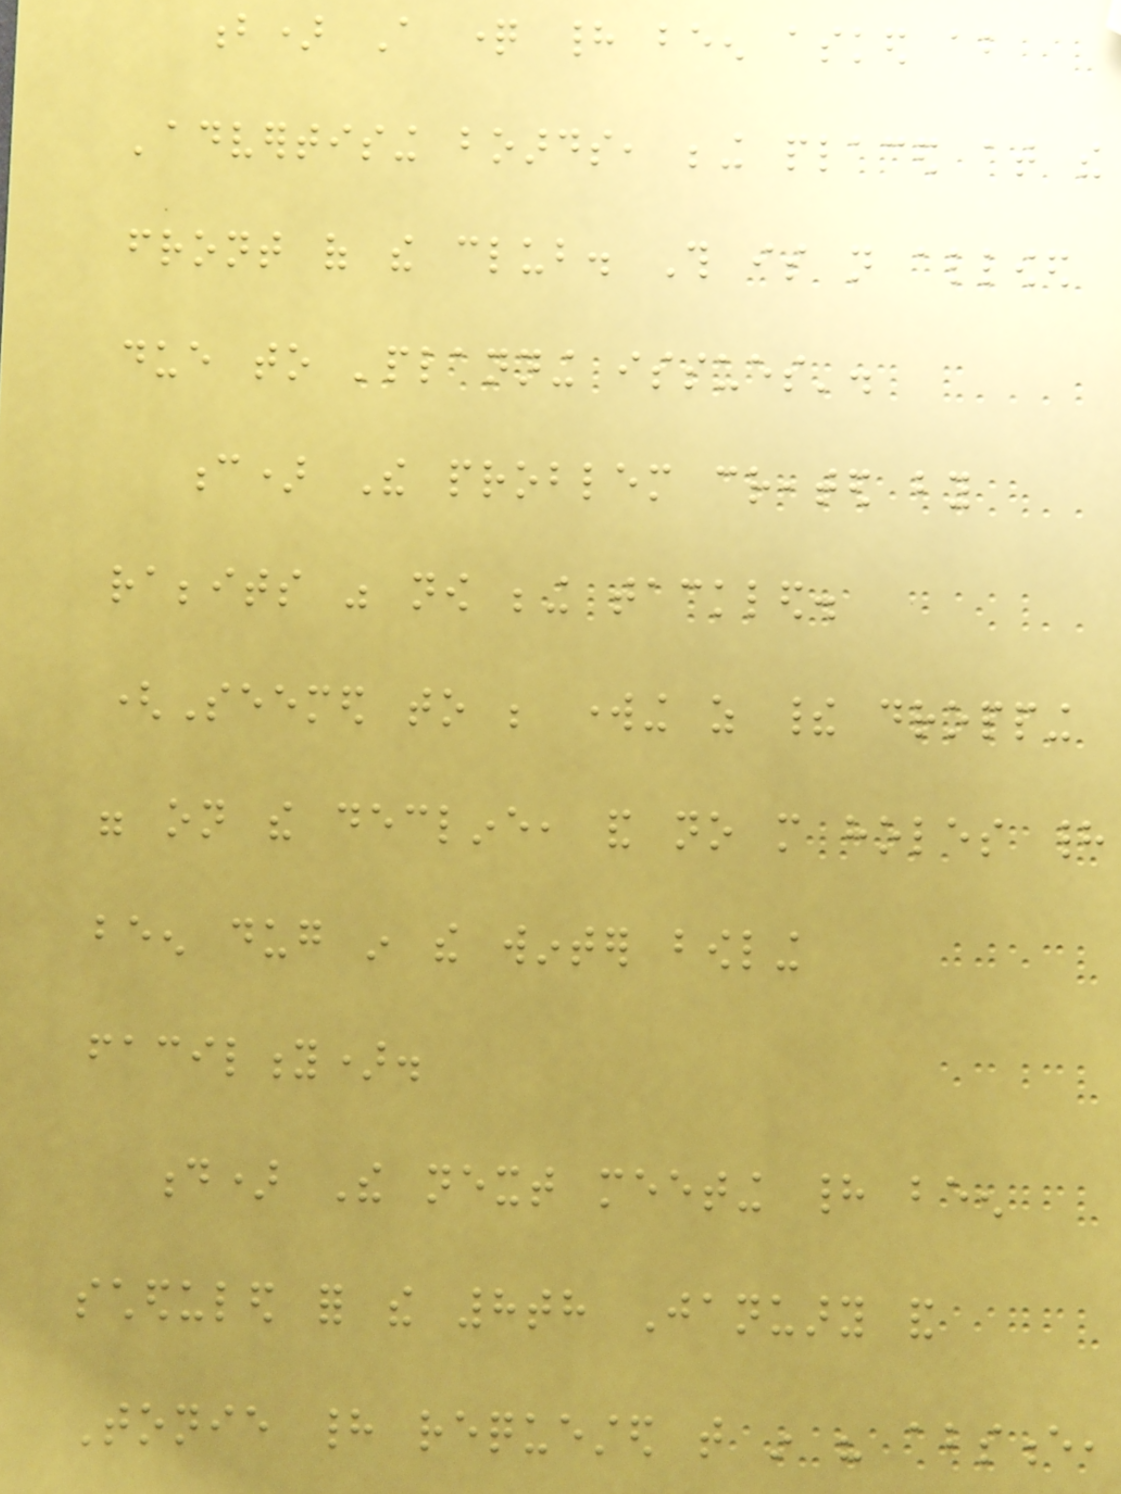b) A question had been asked about
'advertising boards, being placed at the
front of the club. This is not allowed
due to 'planning issues'.
c) The problem created by
rabbits was now being tackled.
(Seemed to be working as their dropping
were on the decline, and no more holes had
been dug in the winter bowling
facility).
d) The next meeting had been
scheduled for the 8th January and
Tonie had requested that in his absence,
